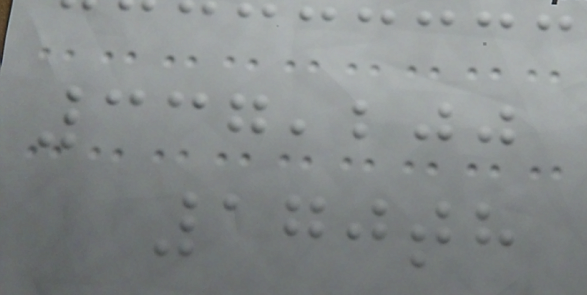337,200
170th
